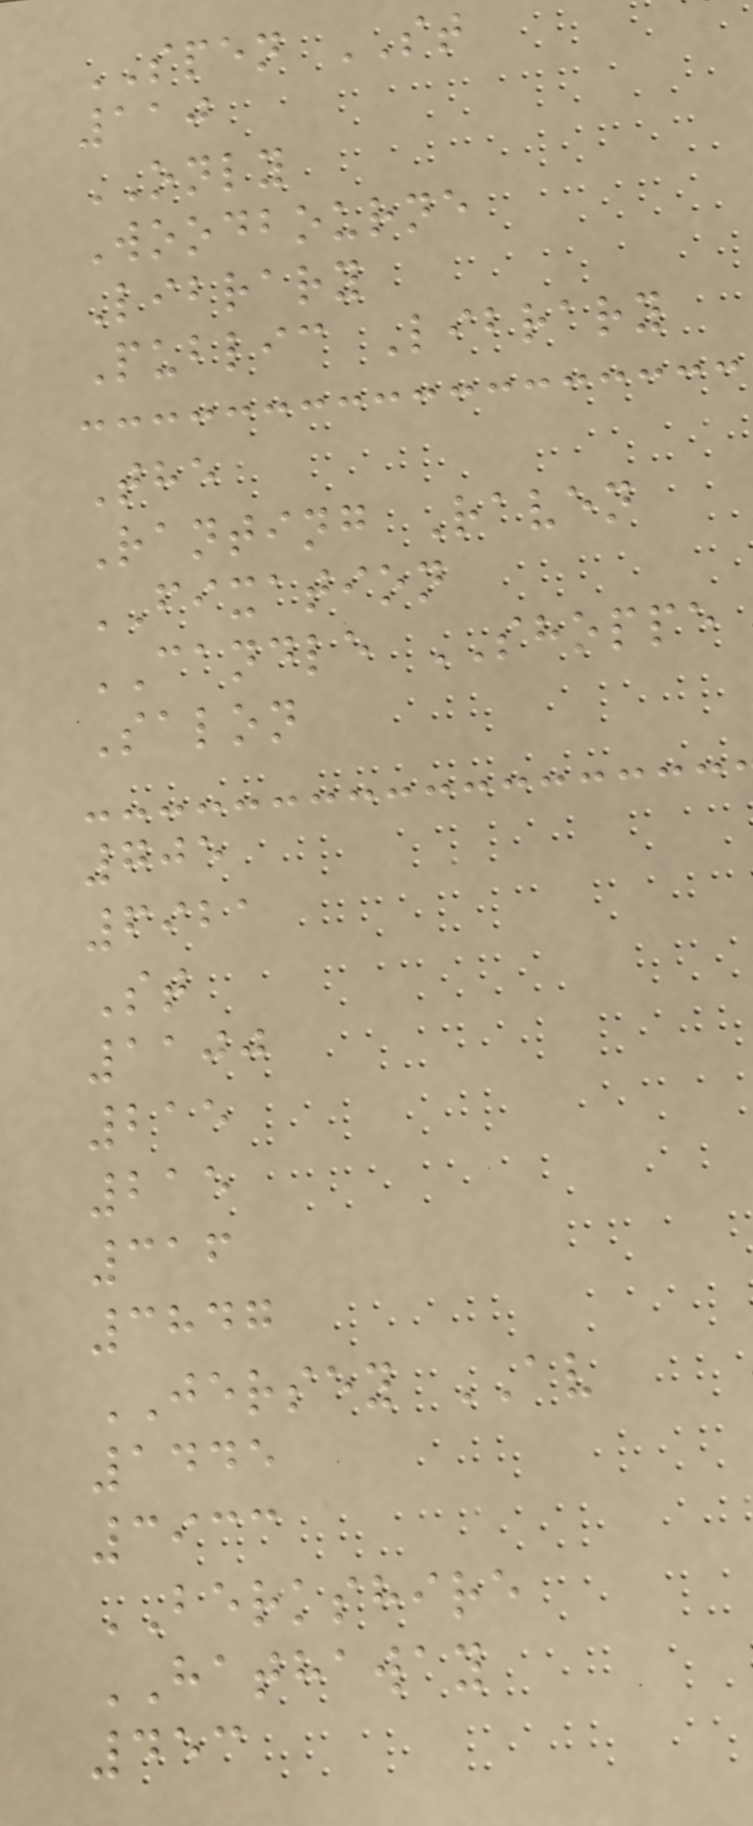SPEN ST
110
ONLY
Woodbourne
Library
Public Library
The
Ranting Raven
FIXATION
CANDLE SHOPPE
Salon
705
6921
St
1100
215
215
316
3847
JERSEY AV
1445
3933
BERKSHIRE
HATHAWAY
453
